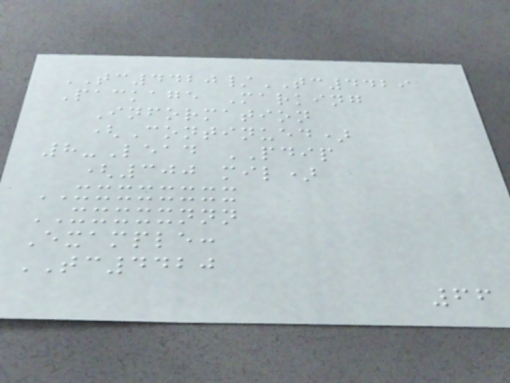TC4420/TC4429
Package Marking
Information
(Continued)
8-Lead PDIP
(300 mil)
XXXXXXXX
XXXXXNNN
Example:
TC4420
66
